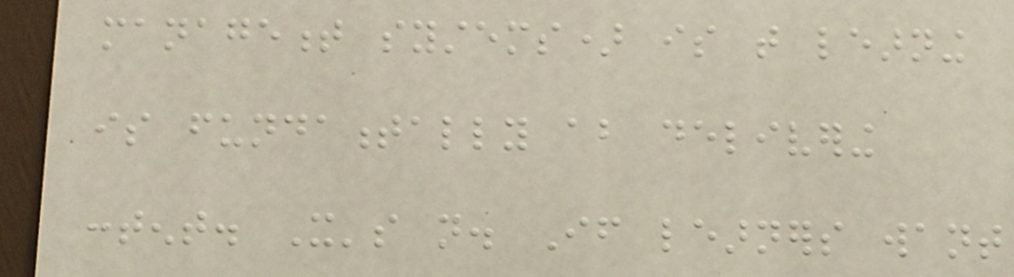management systems) is that learning
is fundamentally about delivering
content. It's not. If learners want
